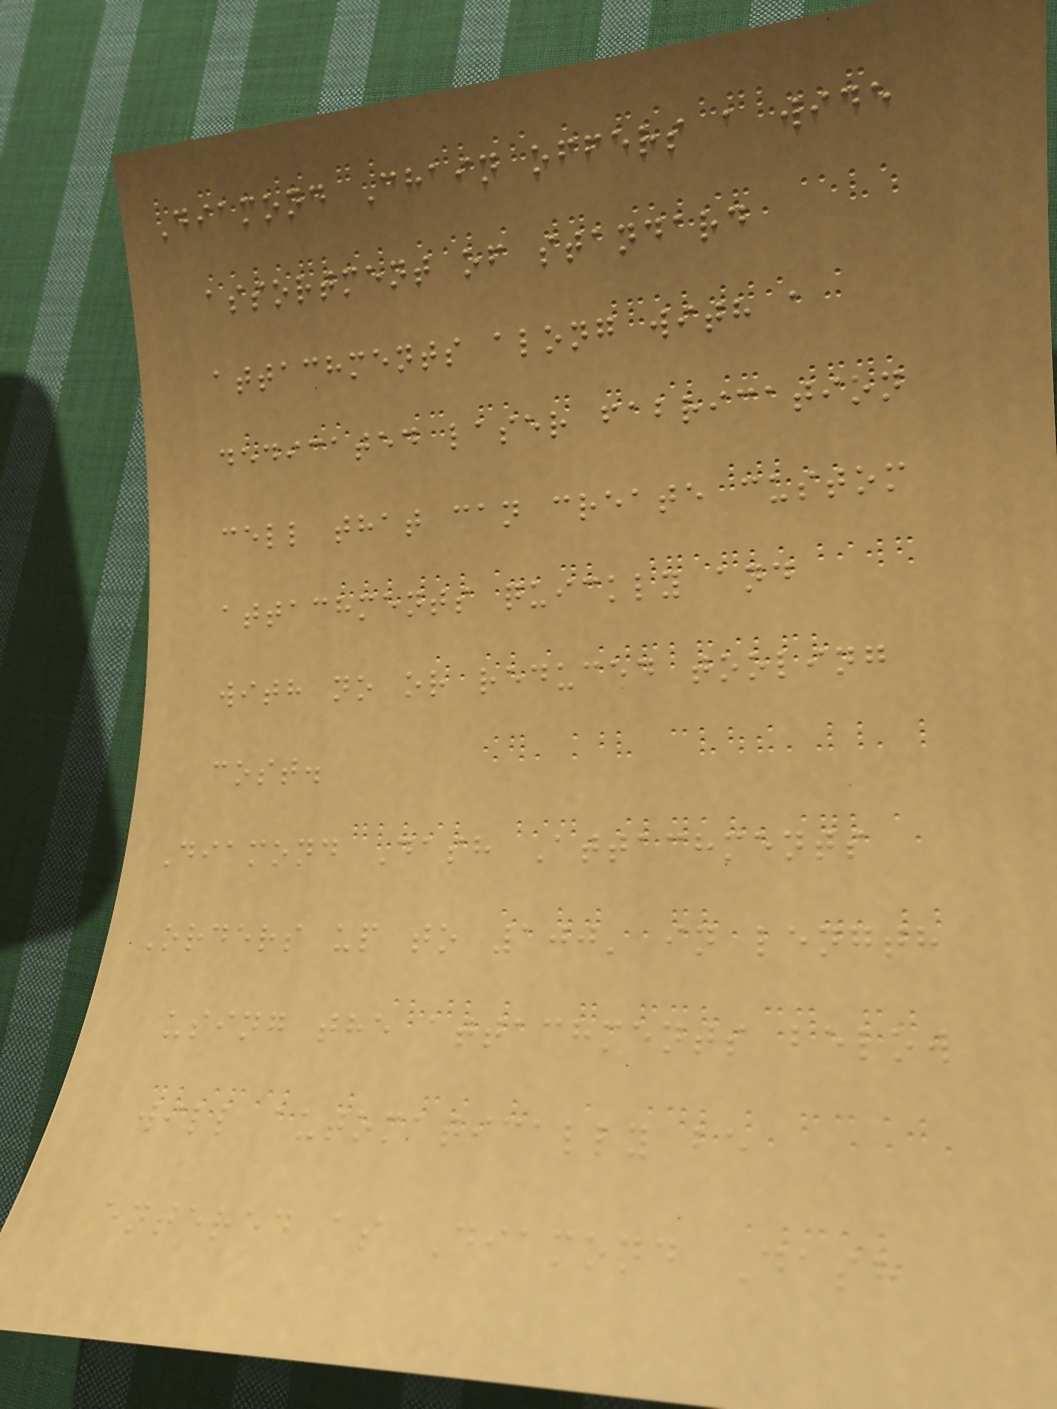Diamond Chain offers a wide
assortment of standard
attachments along with a
dedicated laser fabrication
cell that can create custom
attachments quickly and
with no or reduced tooling
cost.
Diamond Dash Attachments
Orders up to 100' in length
using the attachments below
will automatically be
entered as Diamond Dash
